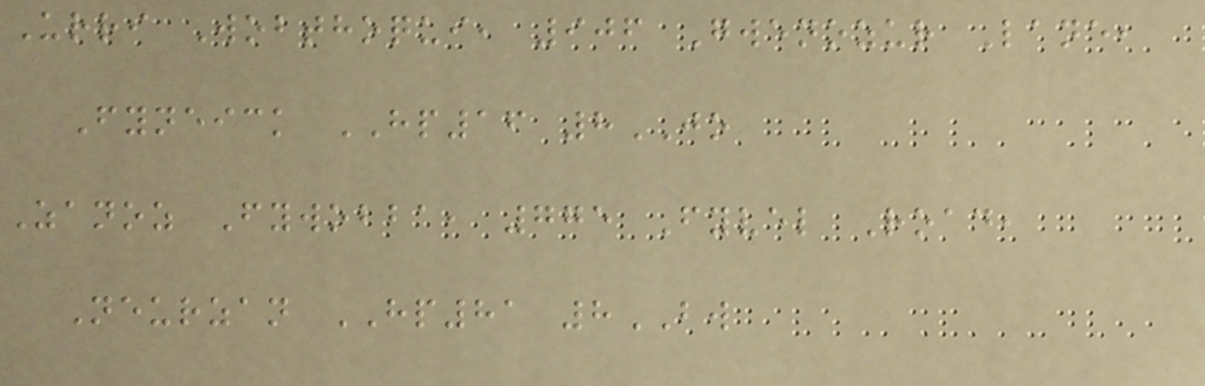Urri Wobthoqui, 906 Gwenozur Lane,
Fyneick HP16 8JO
Zanoz Fywobba, 775 Fyvel Road,
Neurzan HP81 8BW
